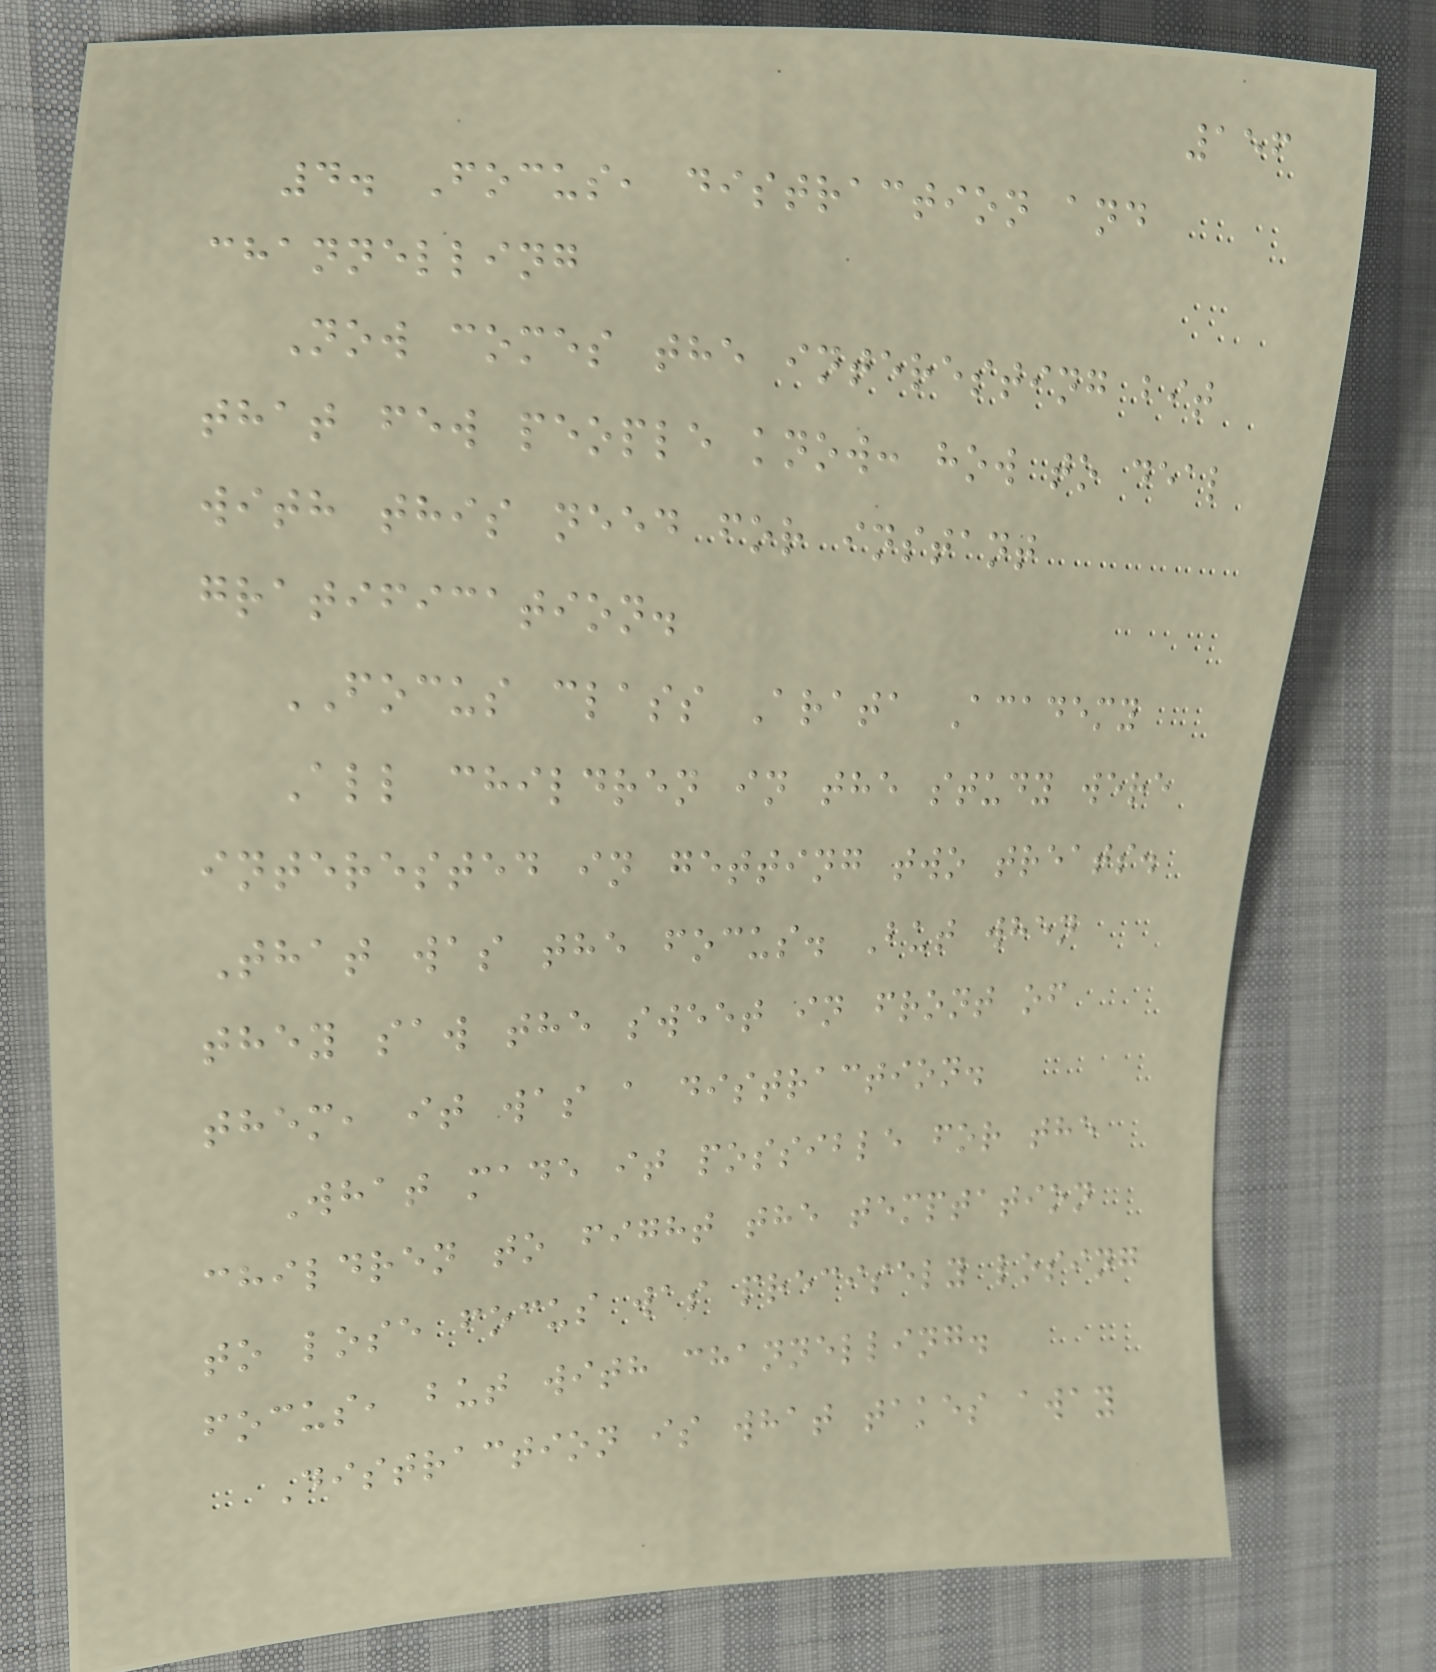156
4. Focus, distraction and
channelling
Now comes the interesting bit
that few people know: how to deal
with this need for instant
gratification.
FOCUS class Arata Academy
All children in the study were
interested in getting two treats.
That was the focus. But when
they saw the sweet in front of
them, it was a distraction.
What made it possible for the
children to fight the temptation
to lose focus was precisely losing
focus, but with channelling.
Distraction is what takes away
